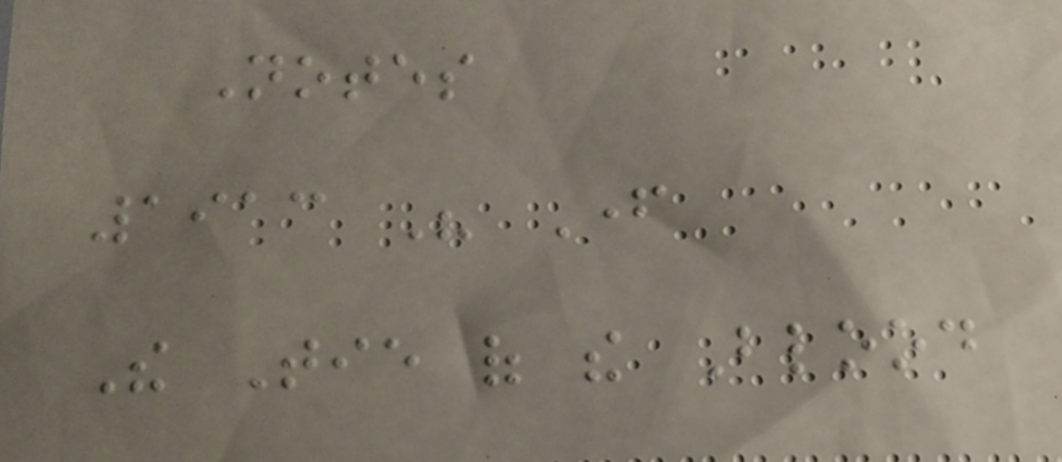Notes
1913 His Father
The Tie of the Blood
